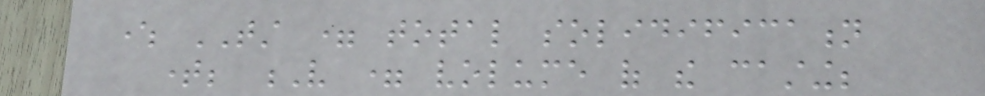where TST = total solidification
time; V = volume of the casting;
